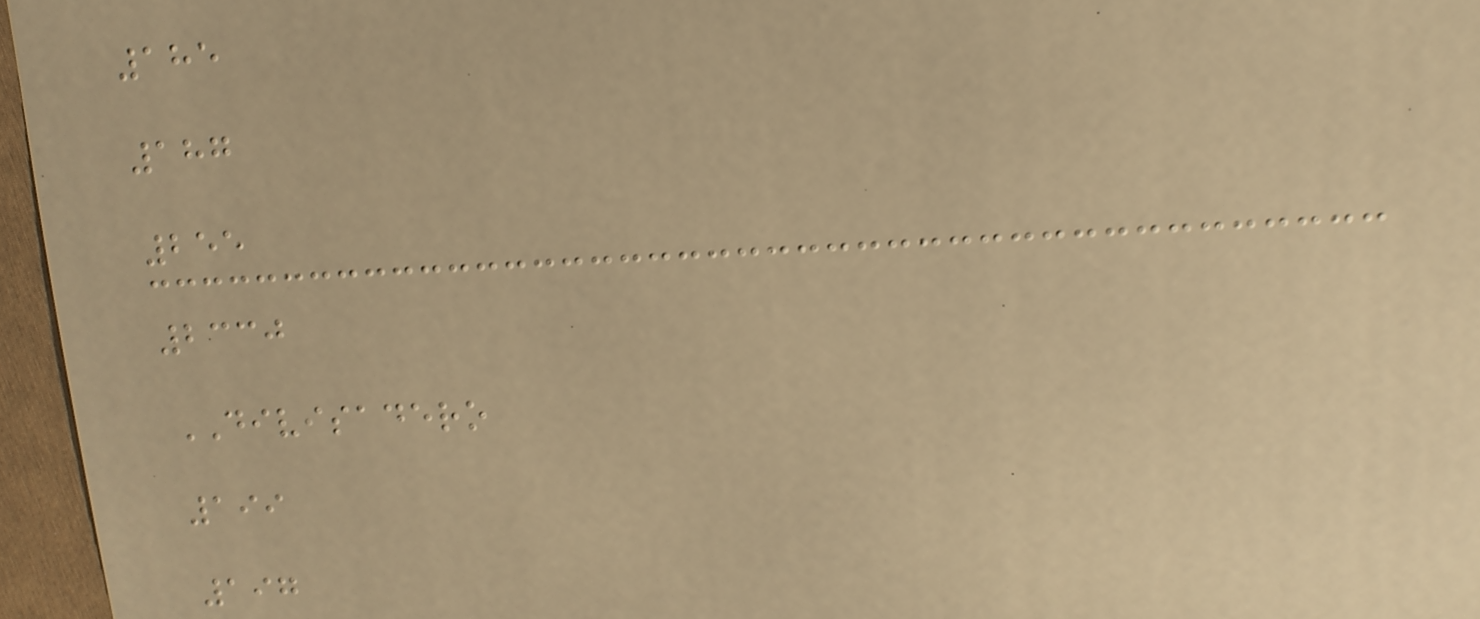185
187
255
2330
DIVISADERO
199
197
